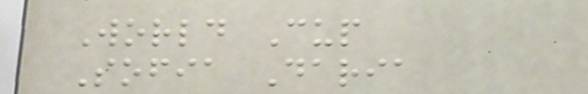World Cup
Sofia Daria
